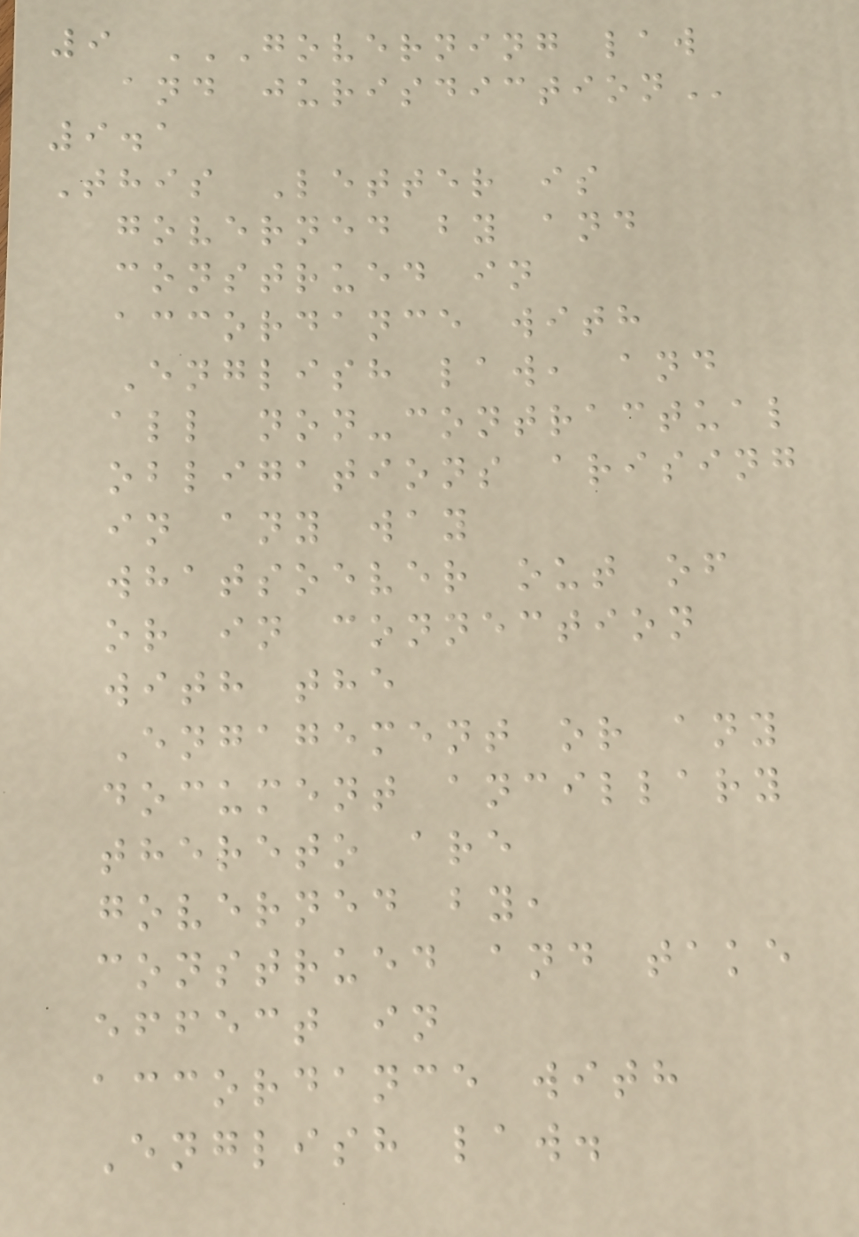9 GOVERNING LAW
AND JURISDICTION
9.1
This Letter is
governed by and
construed in
accordance with
English law, and
all non-contractual
obligations arising
in any way
whatsoever out of
or in connection
with the
Engagement or any
document ancillary
thereto are
governed by,
construed and take
effect in
accordance with
English law.
